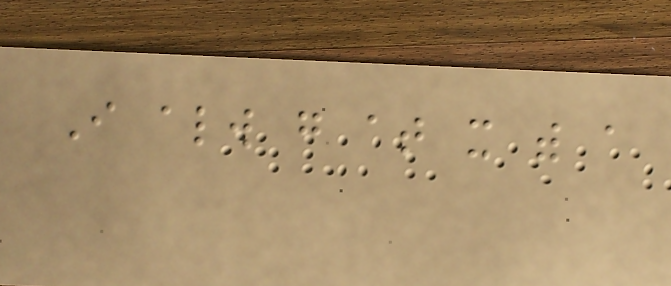I always go at it with a
